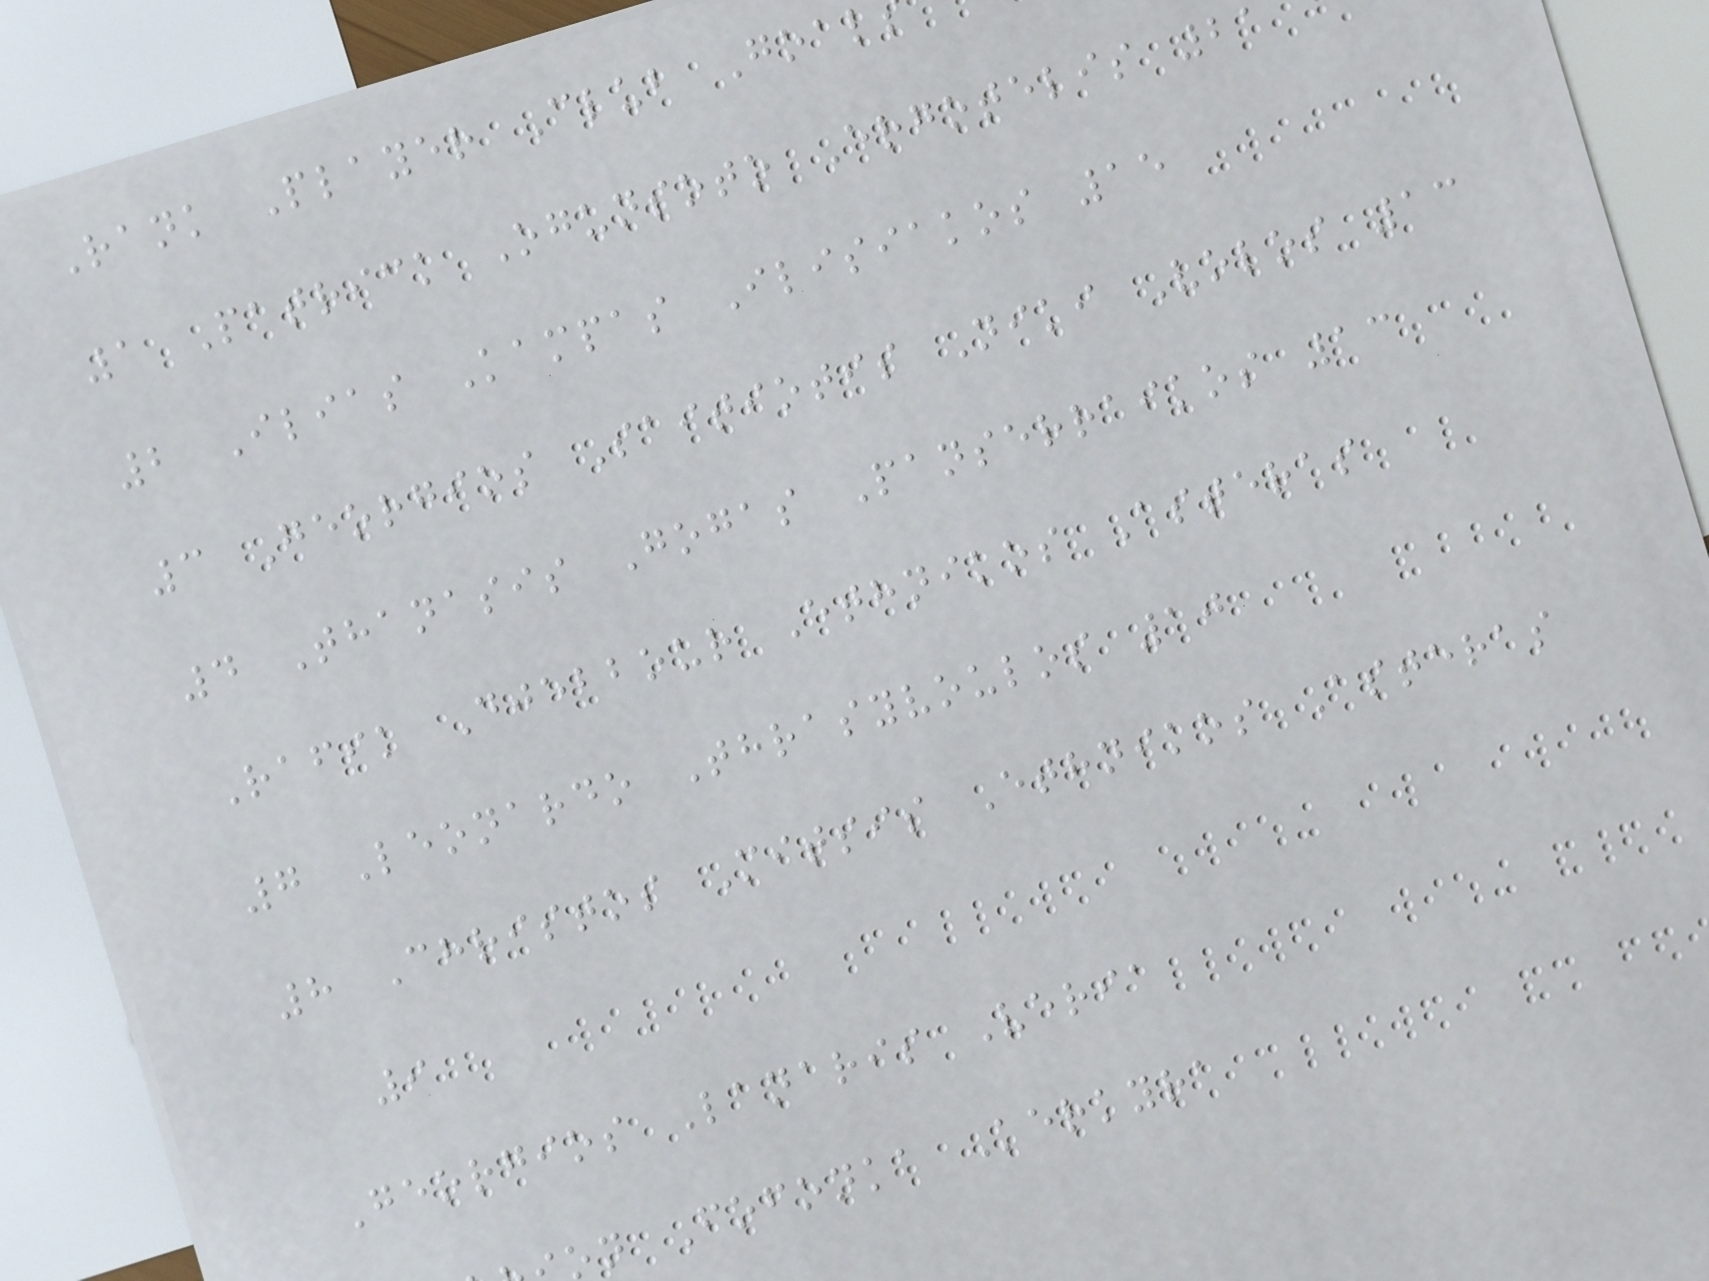Rank Player Club Goal
1 Patrick Ogunsoto Ergotelis 21
2 Ilias Kampas Ilisiakos 15
3 Georgios Saitiotis Niki Volos 13
4 Thanasis Gogas Panserraikos 13
Rafik Djebbour Ethnikos Asteras
7 Leonardo Thrasyvoulos 10
8 Christos Mitsis Ethnikos Asteras
9
Georgios Lanaris Veria
on Fofonka Kerkyra
